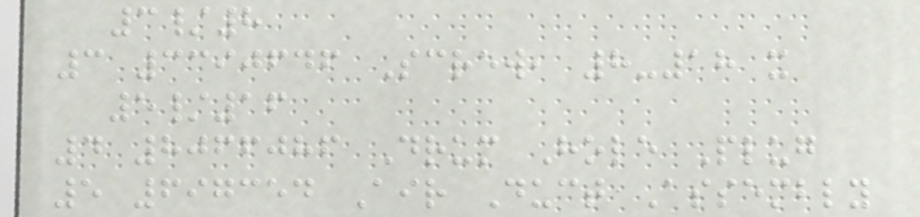3/8
3 3390646 Screw, 8-18 x
5/16
4 8066086 Drum Hole Plug
5 697354 Air Duct Assembly
